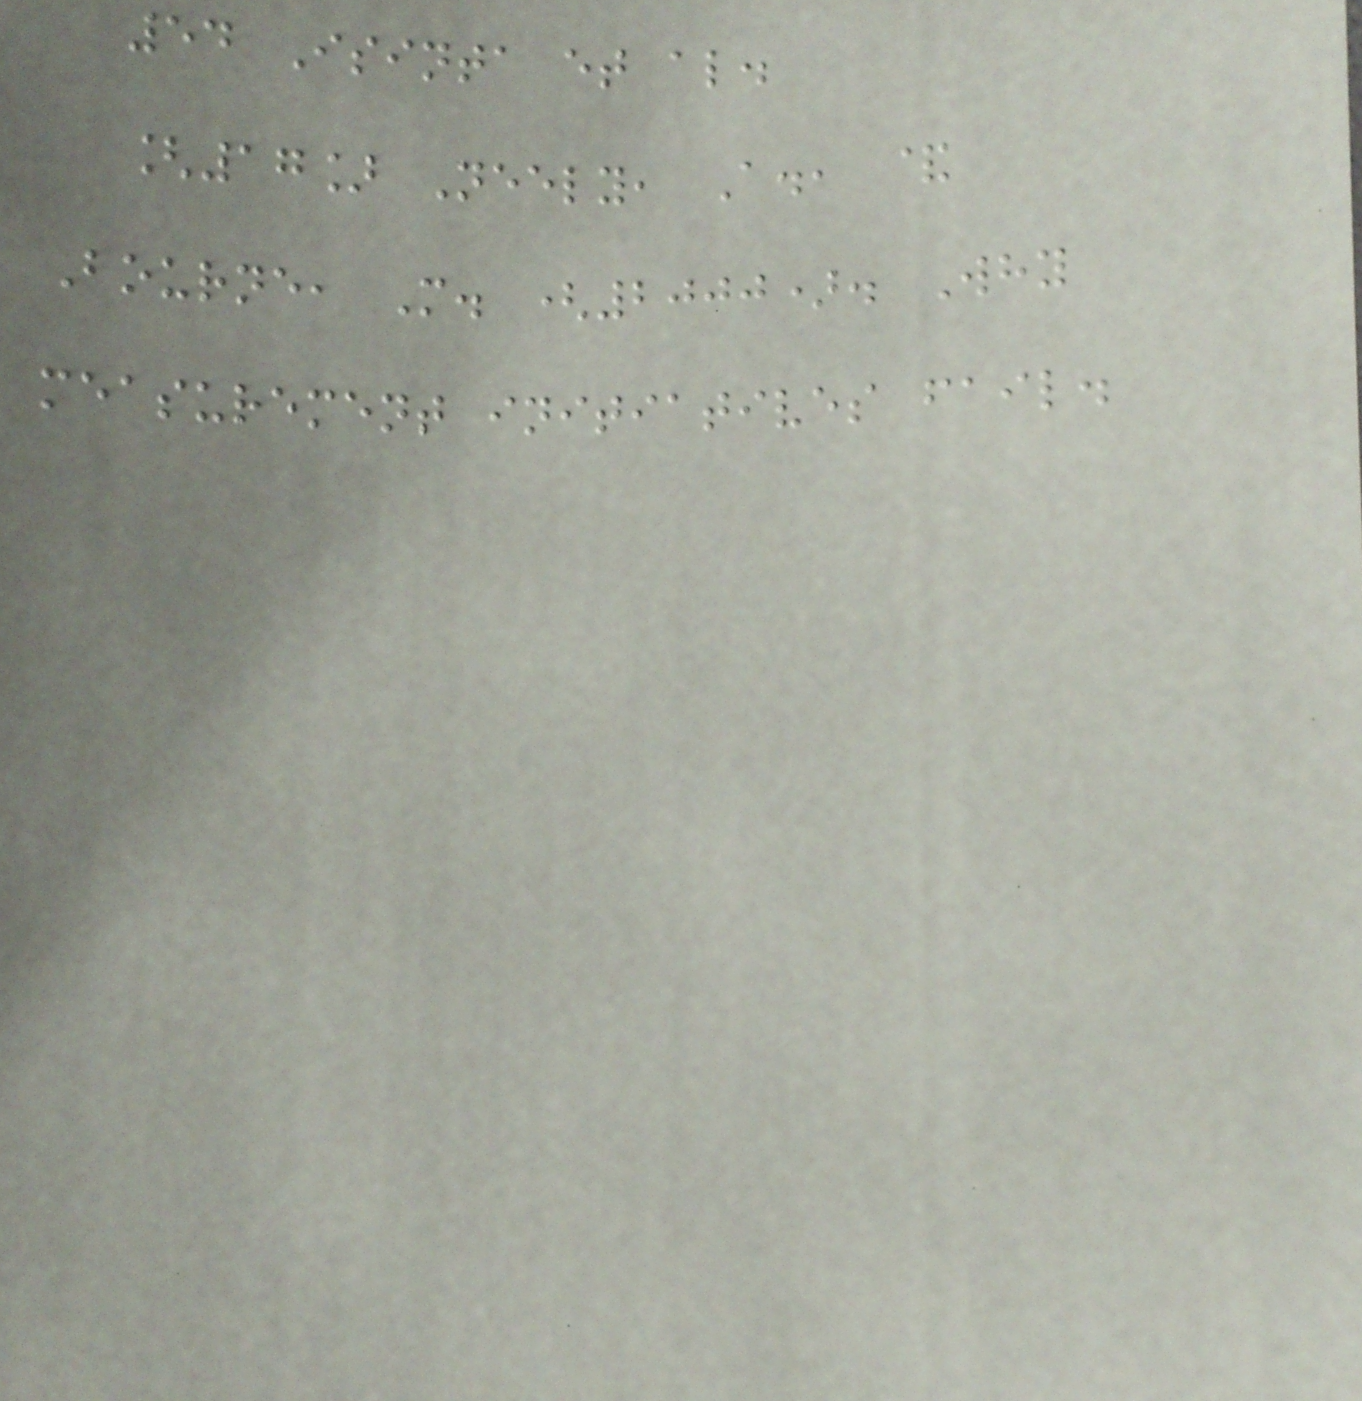54 Isinta et al.
[17] Neely, A., &
Bourne, M. (2000). Why
measurement initiatives fail.
